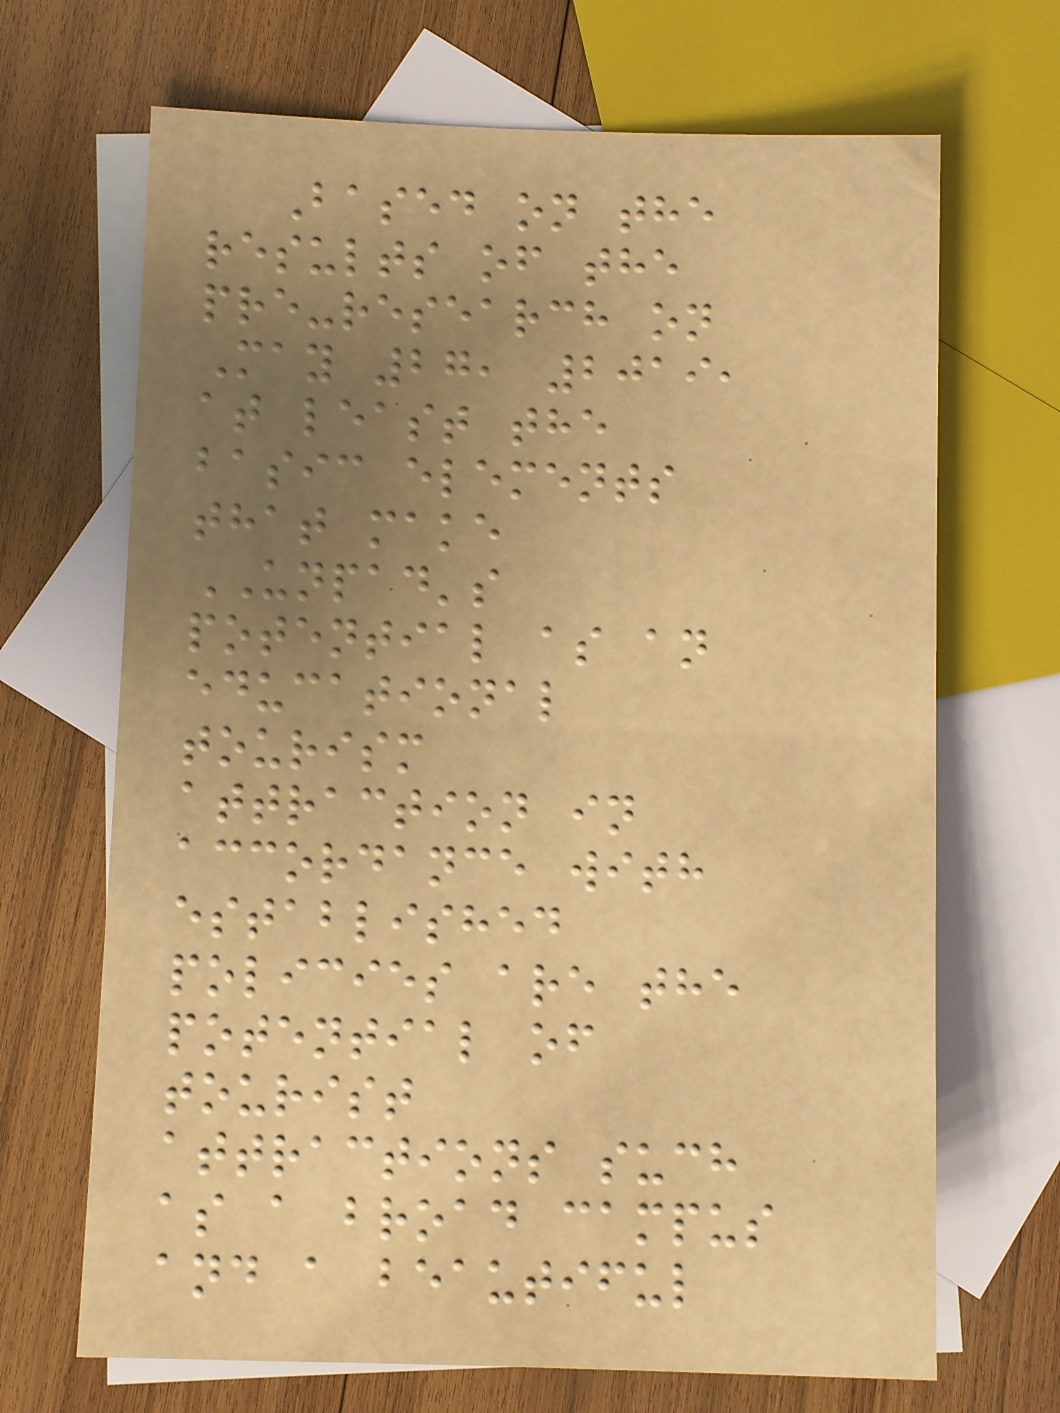Based on the
results of the
pre-research on
May 27, 2019,
at least the
basic elements
that make
UNPAD's
potential as an
educational
tourism
attraction in
accordance with
established
policies are the
potential of
tourist
attractions such
as a broad campus
and a beautiful
